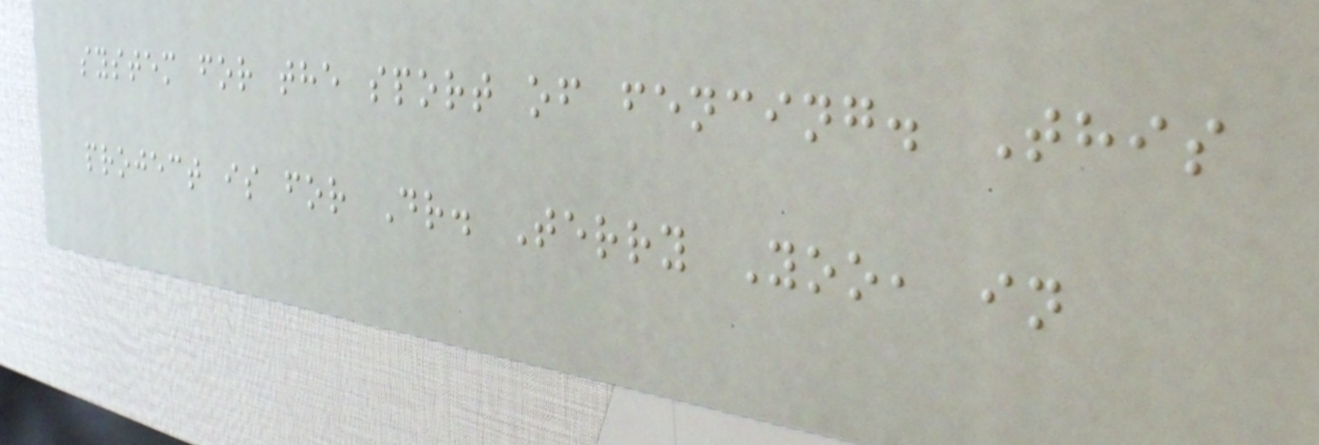system for the sport of fencing. This
project is for Dr. Terry Yoo, in
